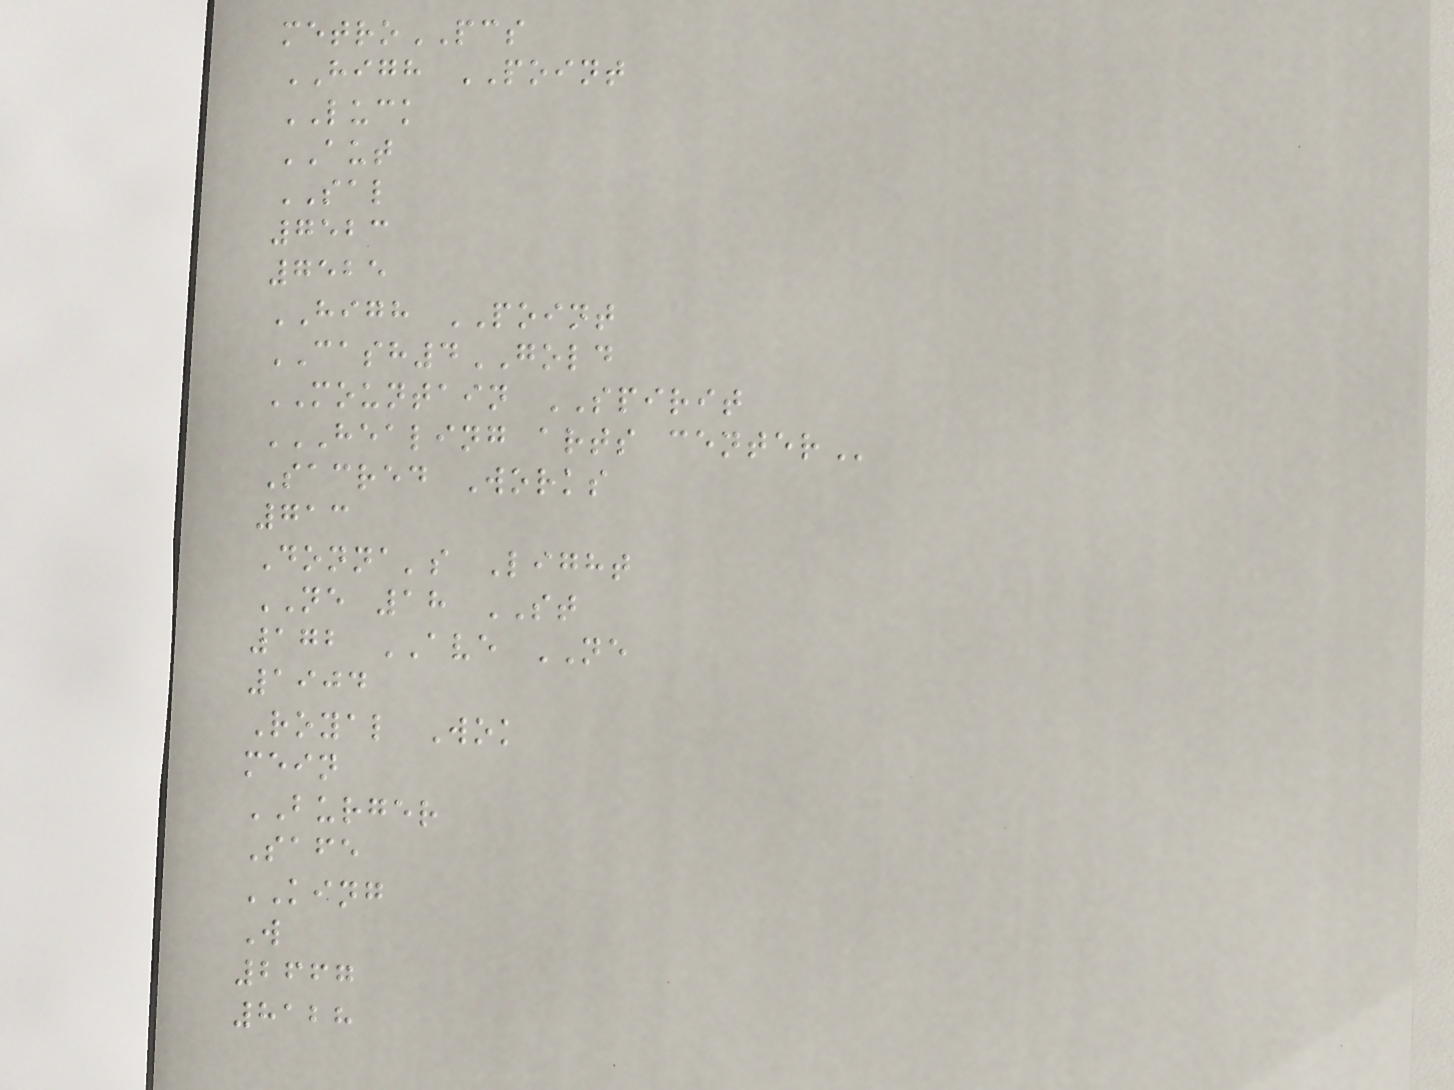metroPCS
HIGH POINT
LUCK
AUT
SAL
7523
7525
HIGH POINT
CASH4GOLD
MOUNTAIN SPIRIT
HEALING ARTS CENTER
Sacred Works
713
Donna's Light
NE 18 ST
172 AVE NE
1904
Royal Wok
mein
BURGER
Safe
KING
W
2667
8128
